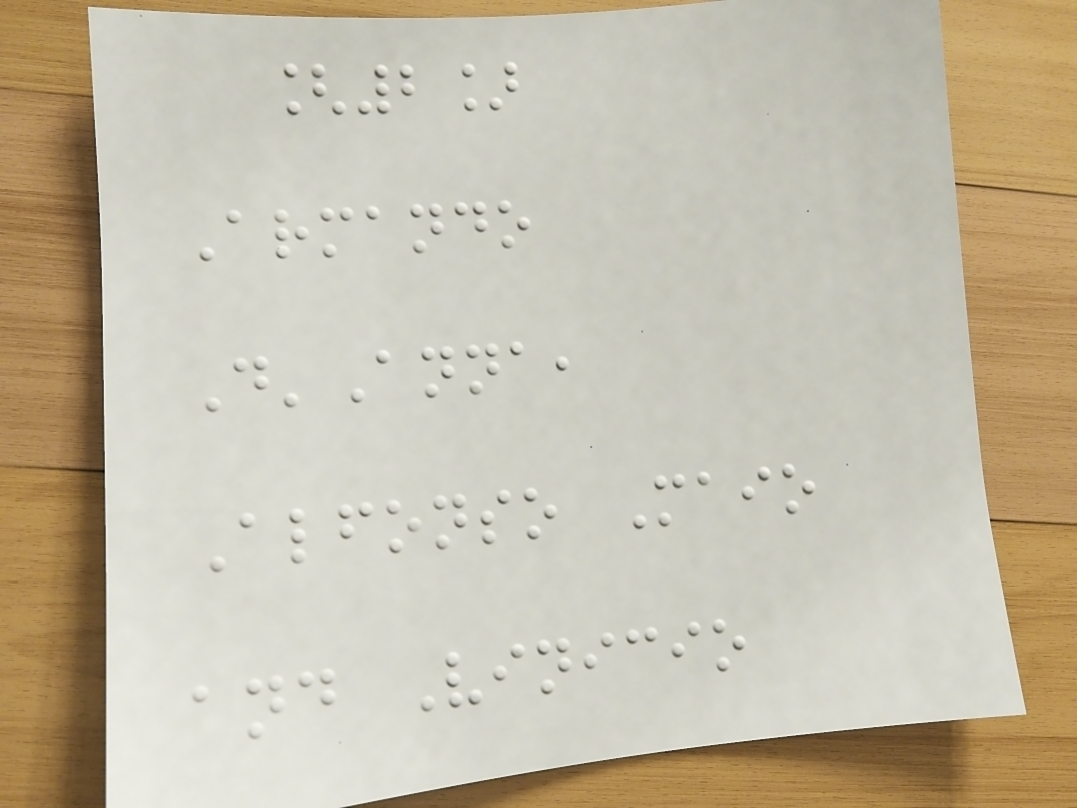[2]
Armando
D'Anna,
Alfonso Maio
and Vinicio
